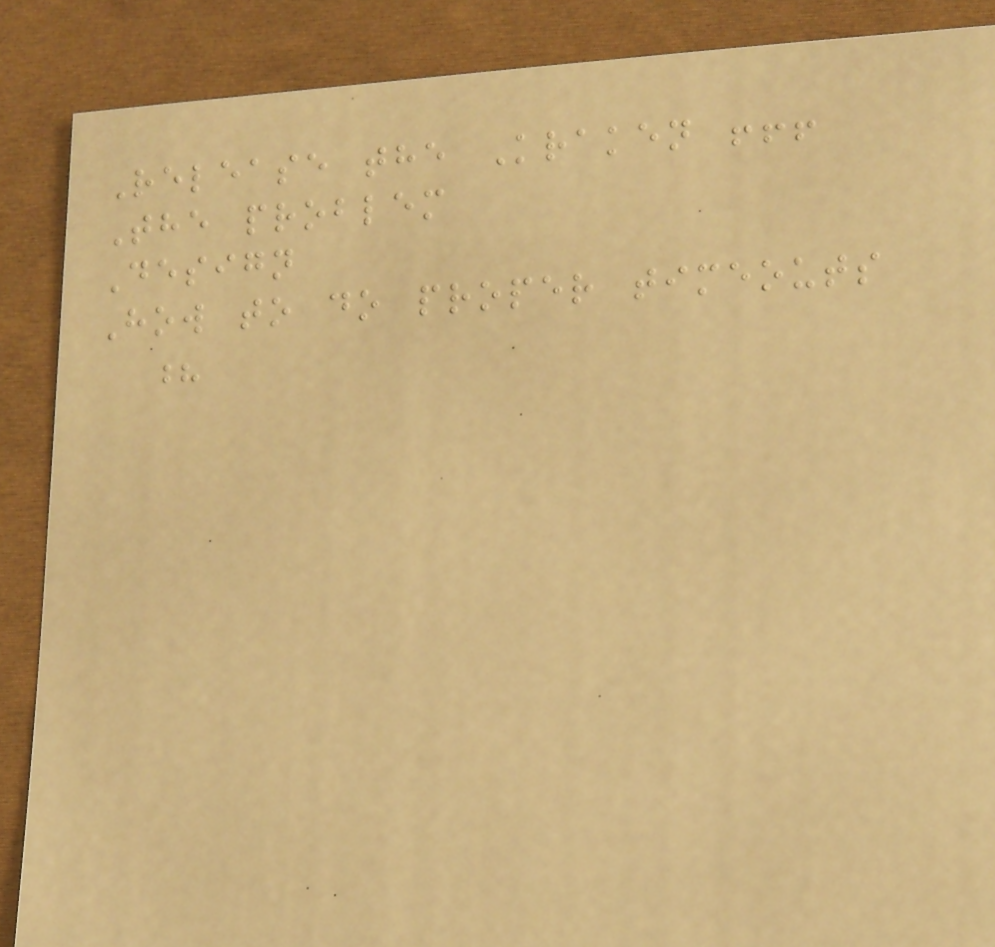Release the Kraken !!!
The problem
Design
How to do proper timeouts
?
